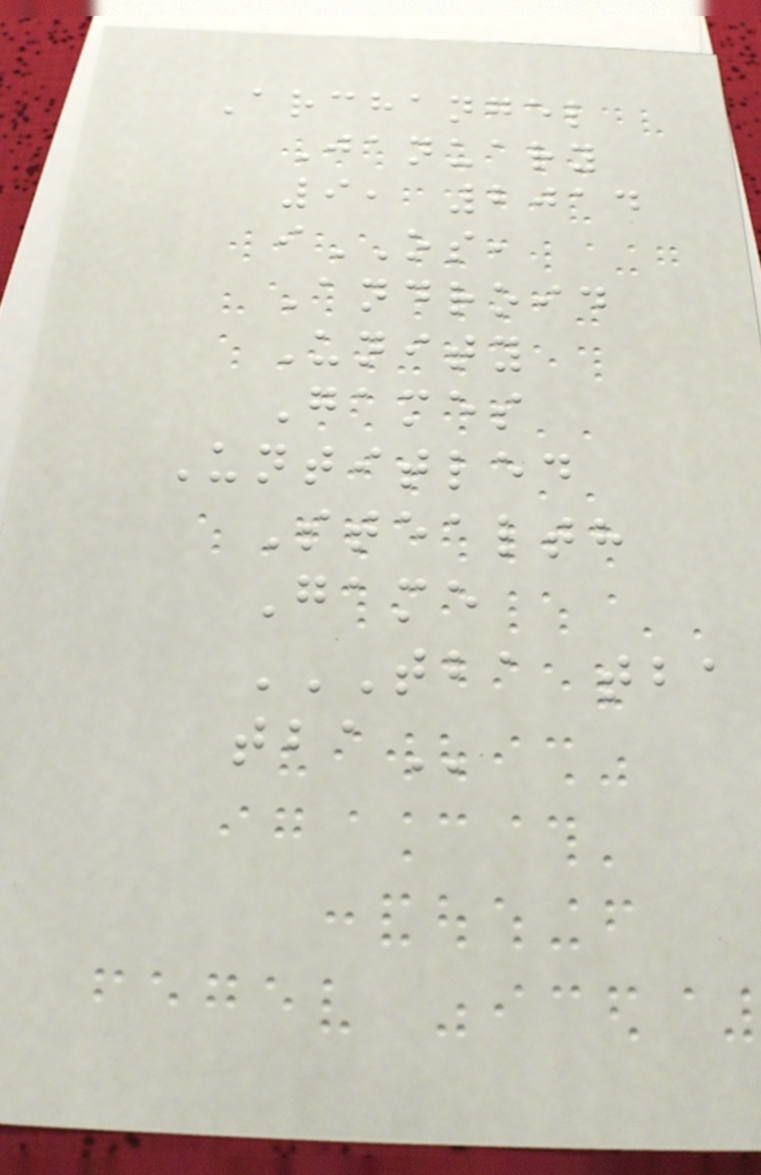Archangel
January
9, 2014
iOS,
Android
Unity
Games
Untitled
Stealth
Game
TBA TBA
TBA
